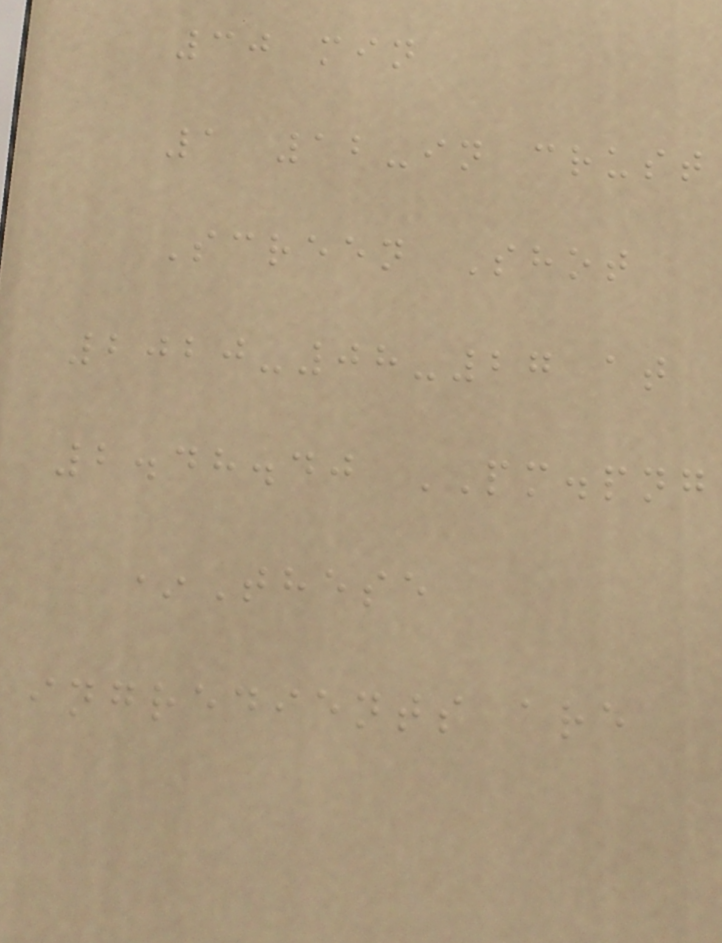30 min
1 12-in crust
Screen Shot
2020-08-27 at
2.48.40 PM.png
*These
ingredients are
